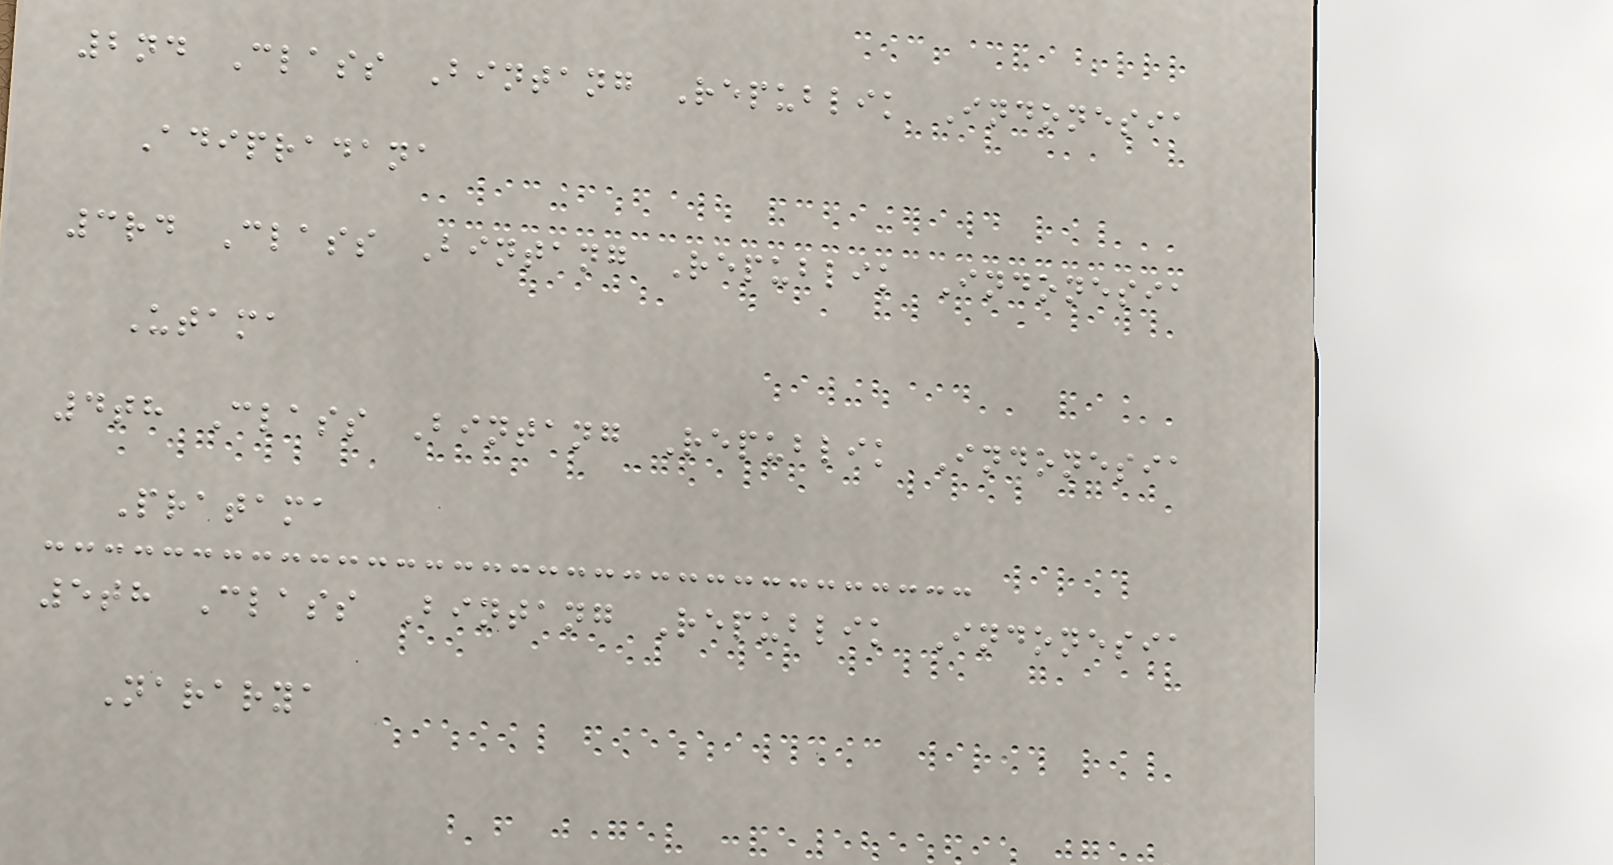2nd Class Bintang Republik Indonesia
Adipradana
3rd Class Bintang Republik Indonesia
Utama
4th Class Bintang Republik Indonesia
Pratama
5th Class Bintang Republik Indonesia
Nararya
